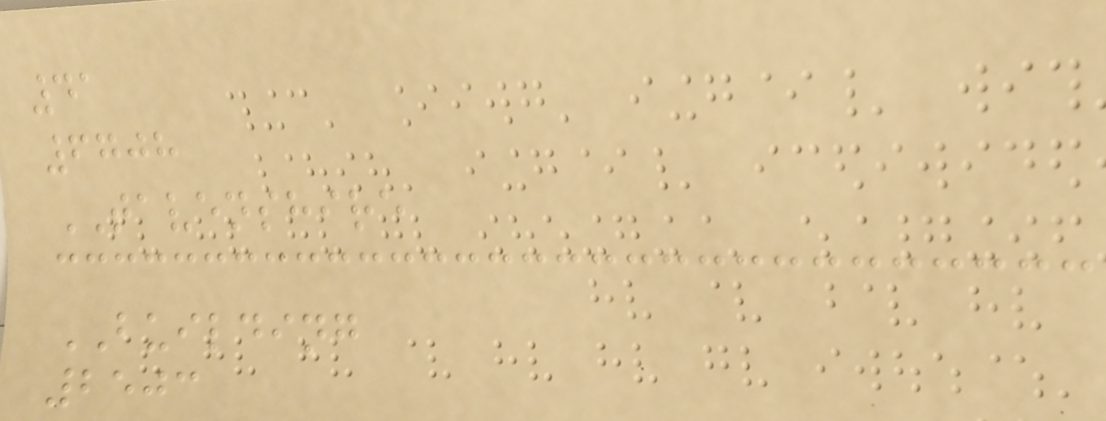41
6708
TAVENSHIRE
BUILDING
2503
